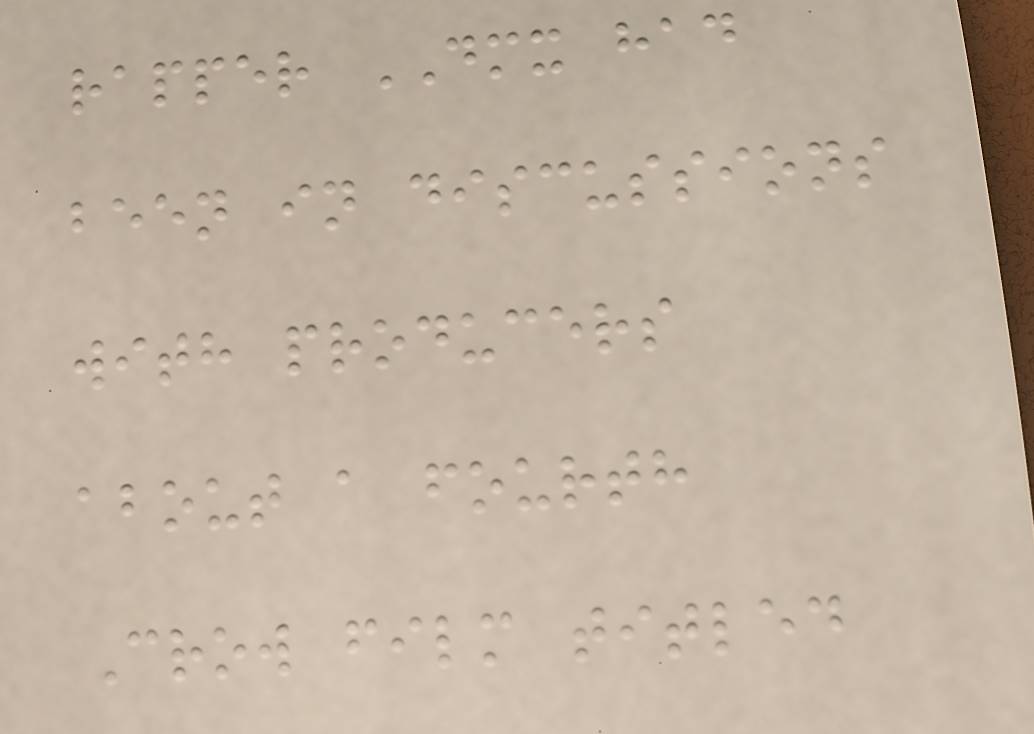rapper DMX had
been in discussions
with producers
about a fourth
Crow film titled
